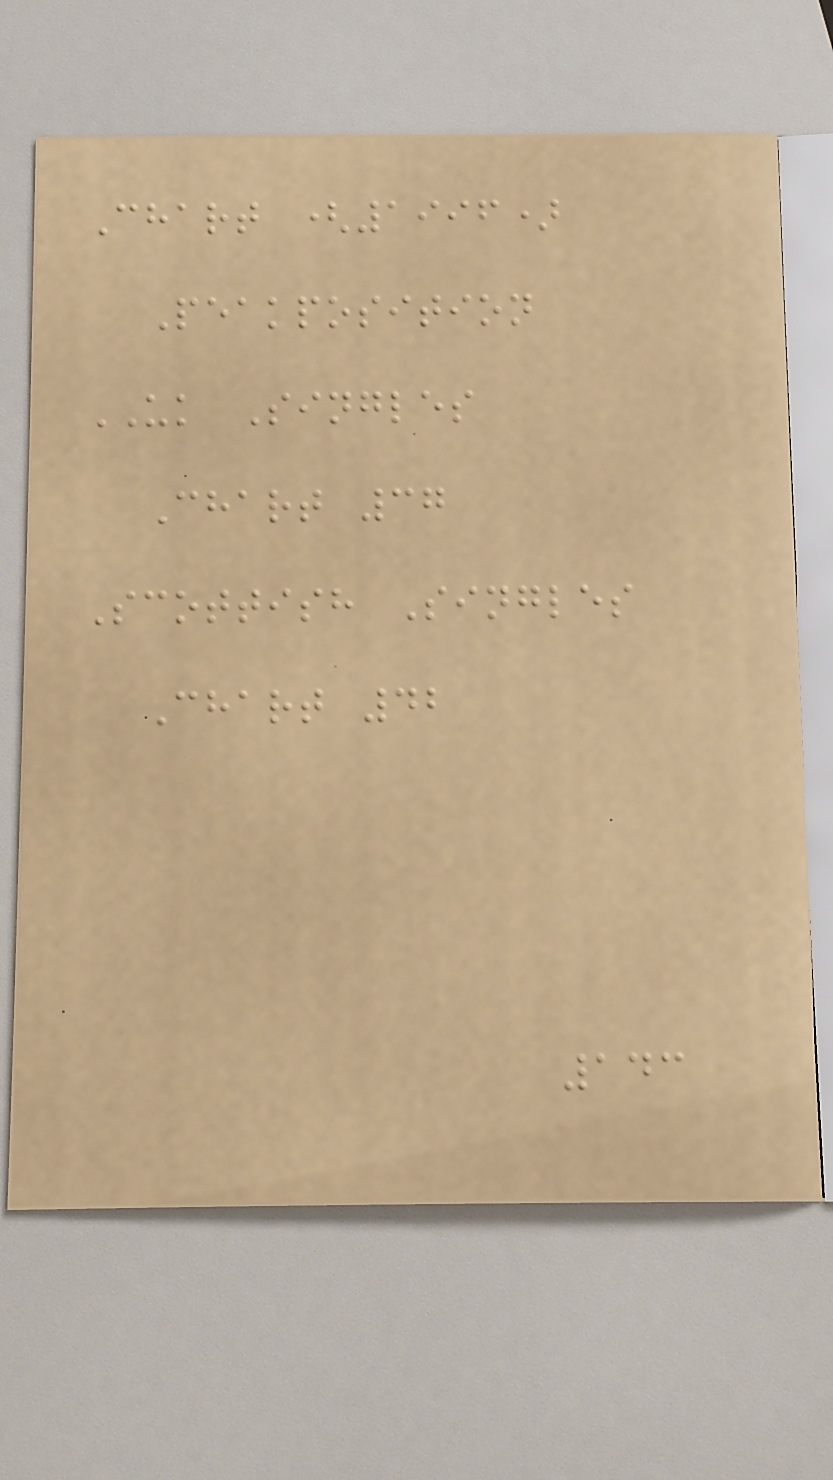Chart (1996)
Peakposition
UK Singles
Chart 37
Scottish Singles
Chart 42
143
